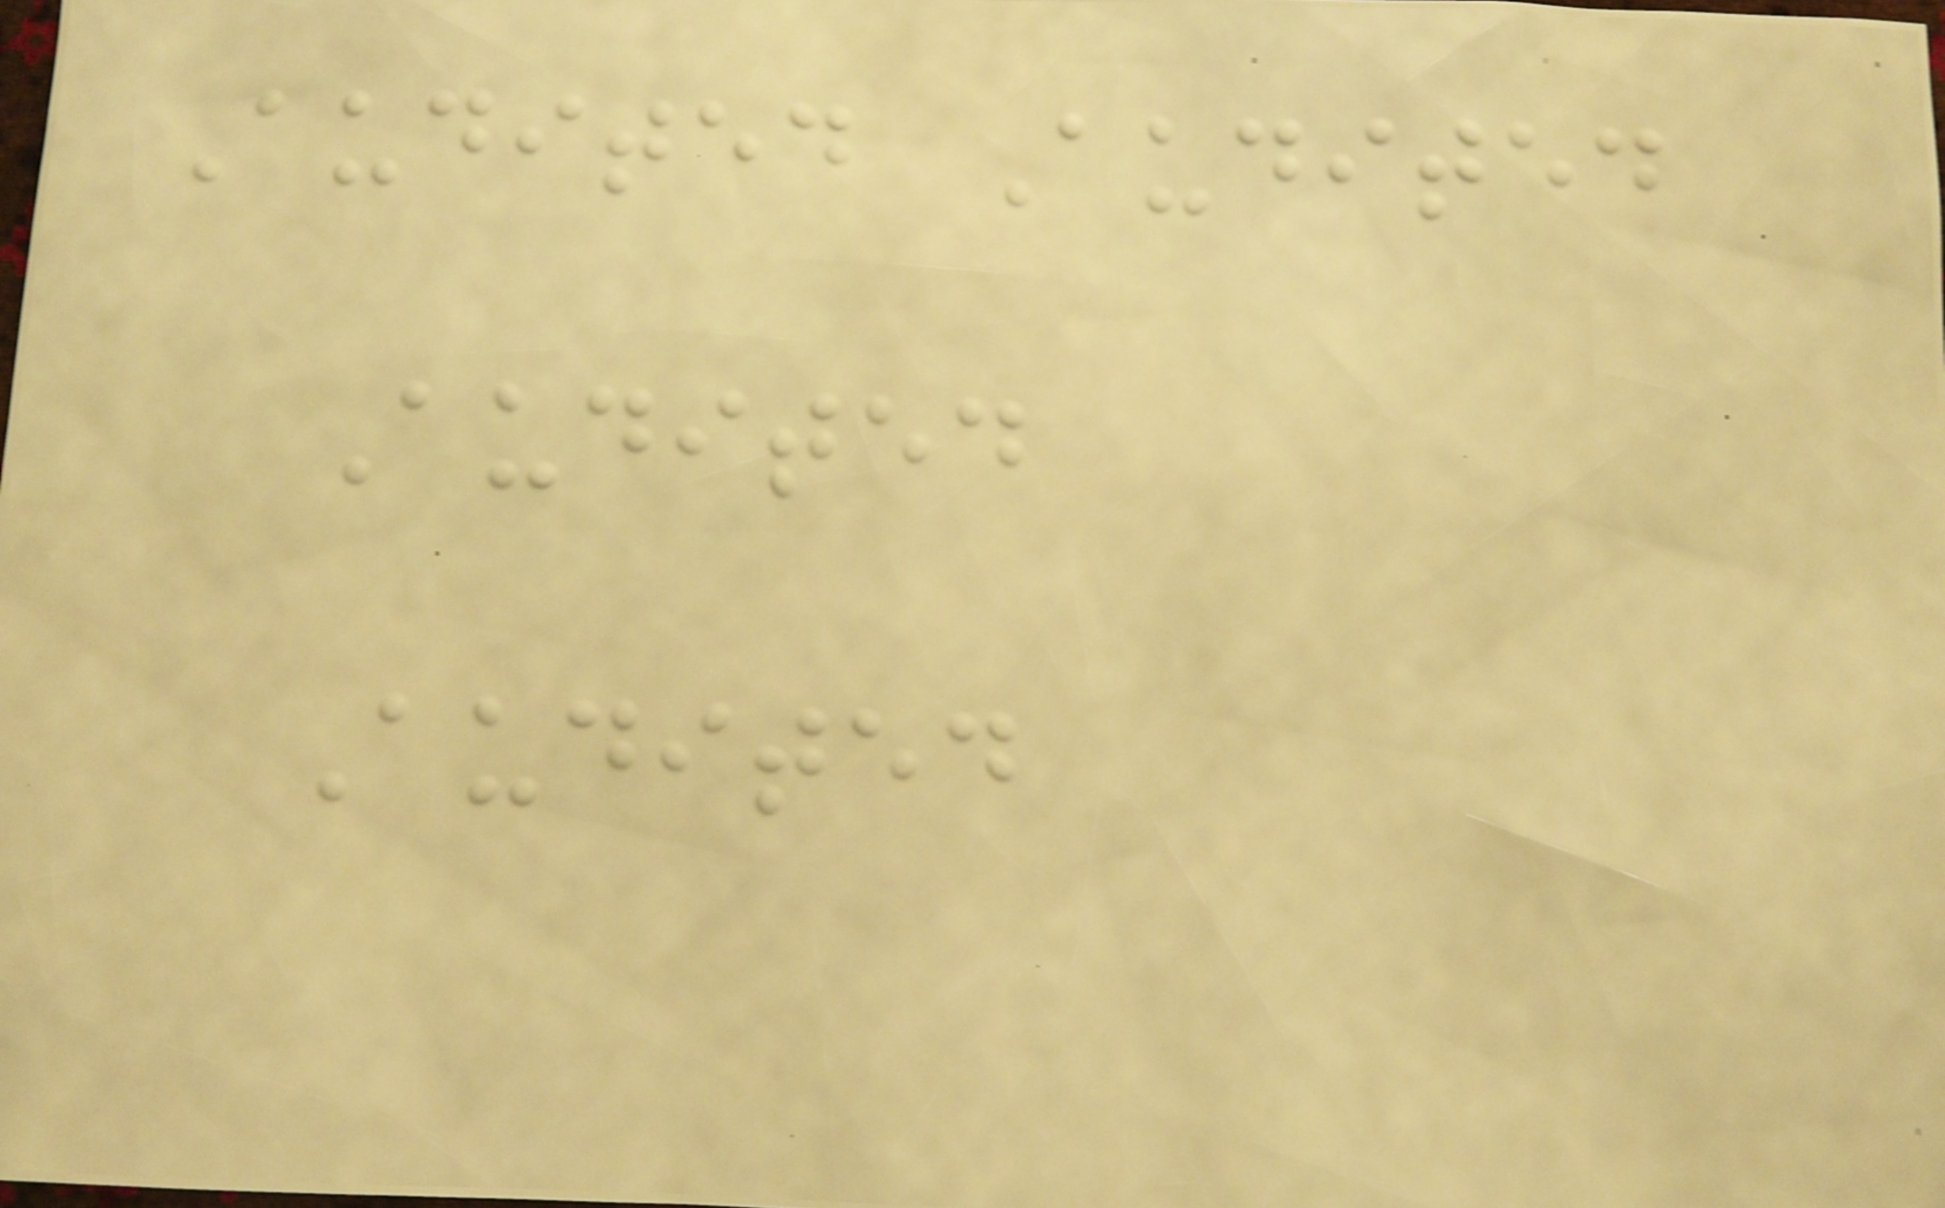Audited Audited
Audited
Audited
